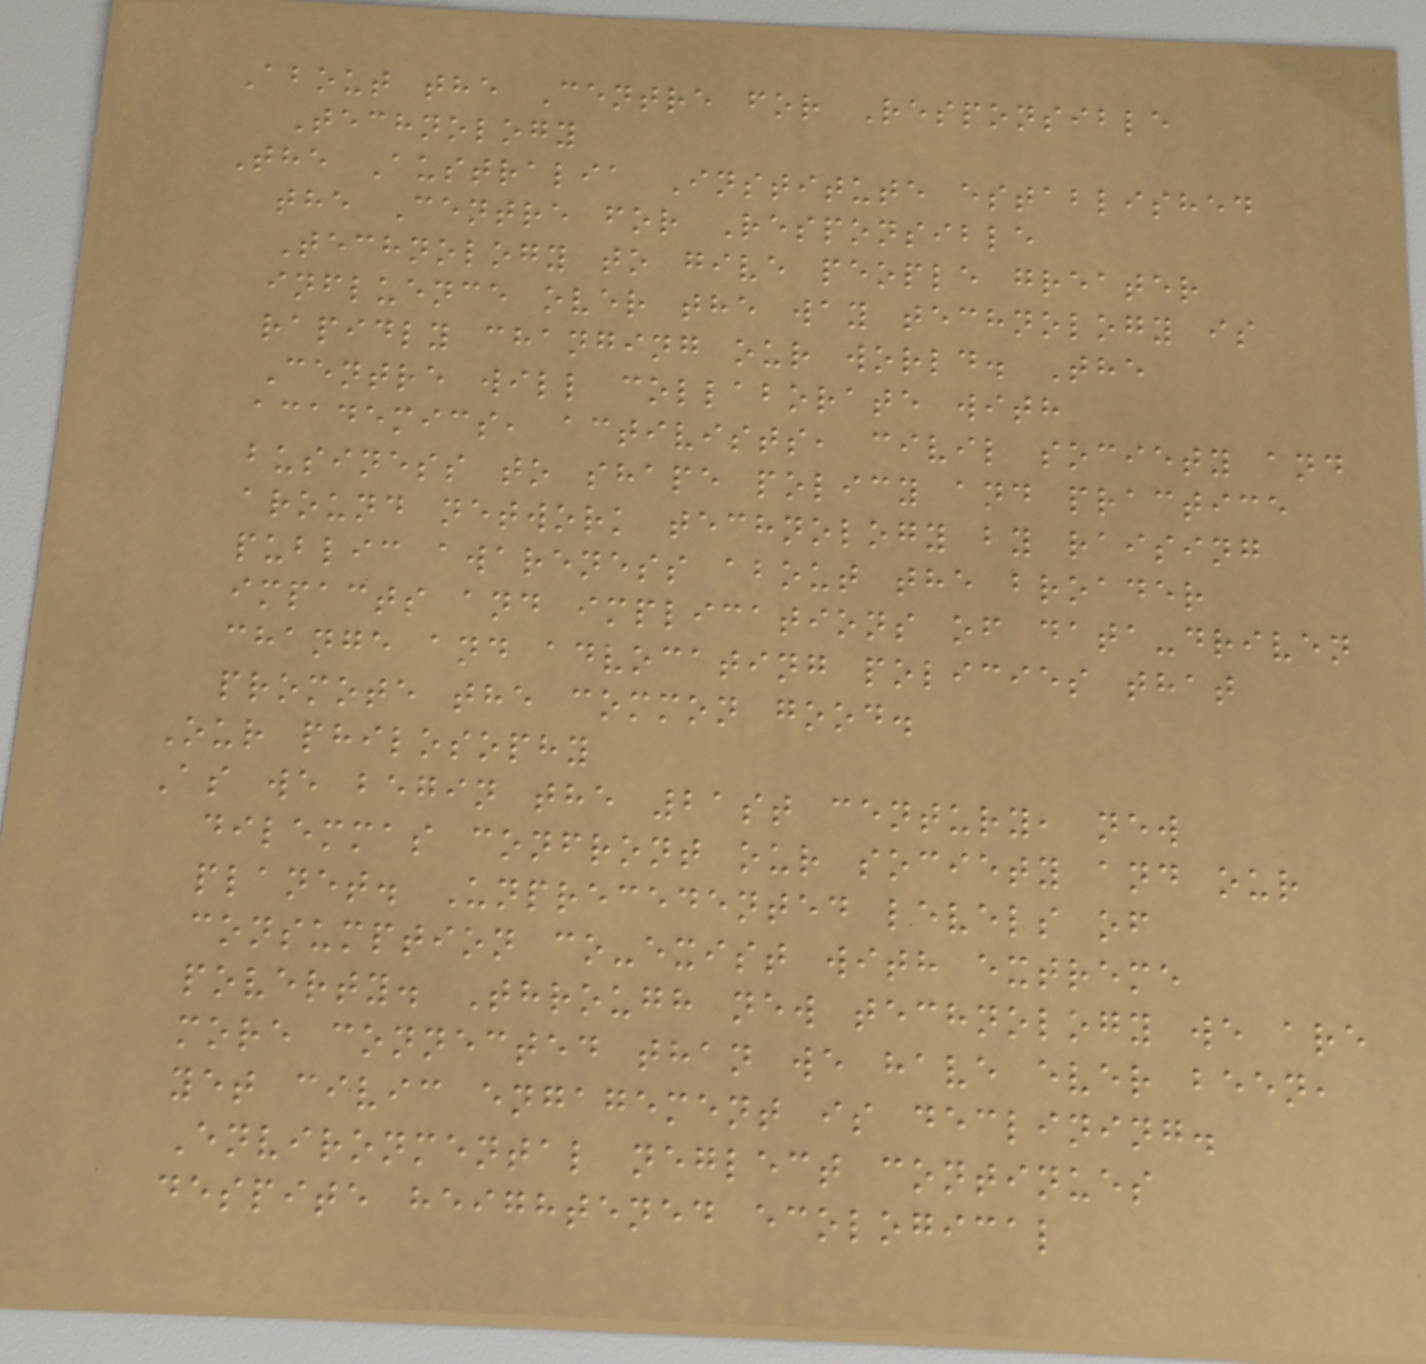About the Centre for Responsible
Technology
The Australia Institute established
the Centre for Responsible
Technology to give people greater
influence over the way technology is
rapidly changing our world. The
Centre will collaborate with
academics, activists, civil society and
business to shape policy and practice
around network technology by raising
public awareness about the broader
impacts and implications of data-driven
change and advocating policies that
promote the common good.
Our philosophy
As we begin the 21st century, new
dilemmas confront our society and our
planet. Unprecedented levels of
consumption co-exist with extreme
poverty. Through new technology we are
more connected than we have ever been,
yet civic engagement is declining.
Environmental neglect continues
despite heightened ecological
